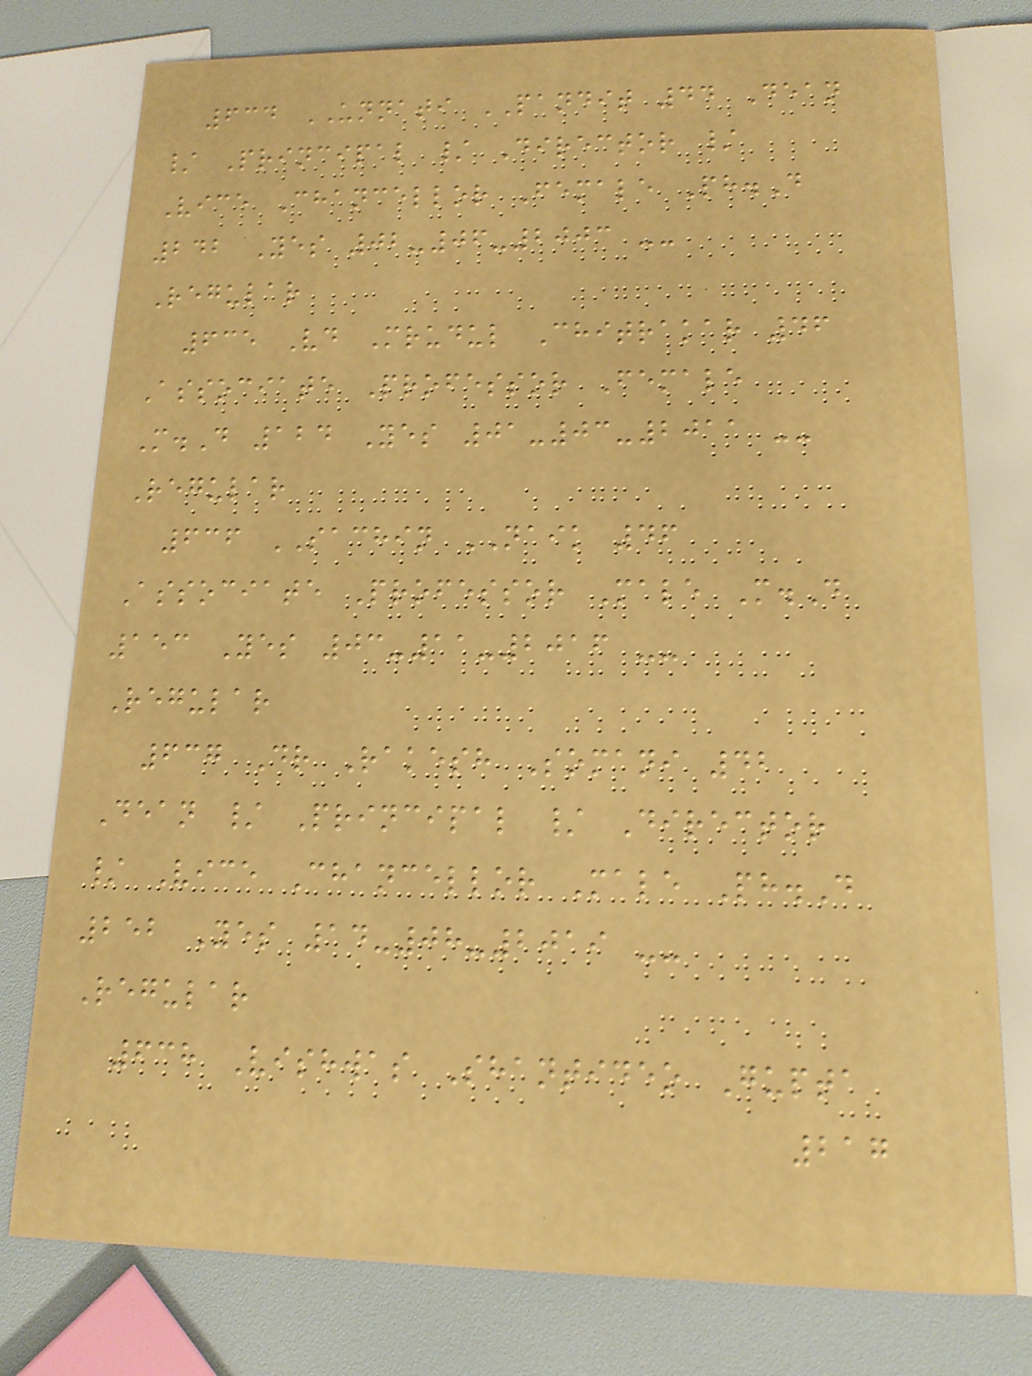634 UNNATI PANDIT 44 Dean
/ Principal / Director /
Vice Chancellor Female Ph.D
242 Yes 02-06-2003 --
Regular
635 Vd Mrudul Chitrakar 46
Associate Professor Female
M.D 124 Yes 01-03-2011 --
Regular
636 SACHIN NAIK 46
Associate Professor Male M.D
153 Yes 03-11-2016 --
Regular
637 Dr Rakesh Somani 42
Dean / Principal / Director
/ Vice Chancellor Male Ph.D
252 Yes 14-08-2019 --
Regular
638 Vishwas Shantideo Gupta
217
